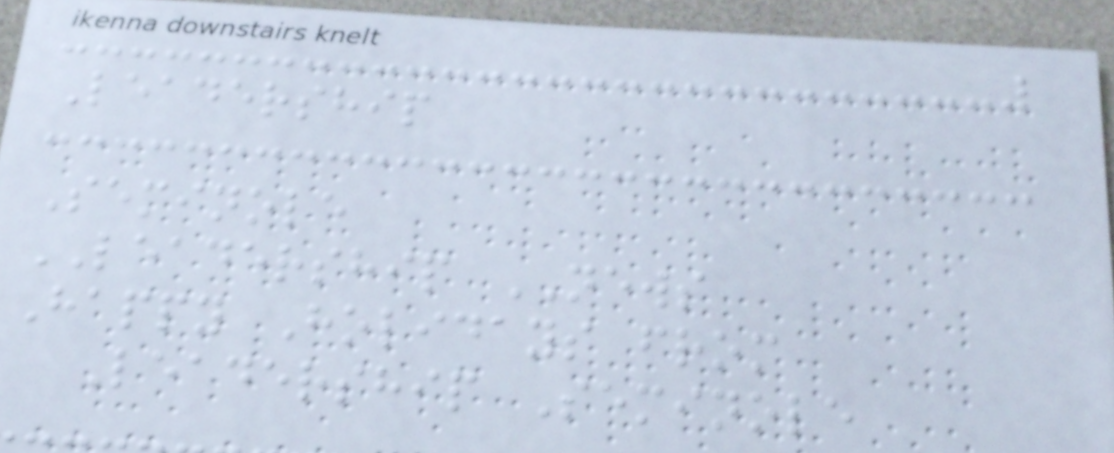Leadership
Seminole
LEADERSHIP NEWS
Happy Holidays from
Leadership Seminole
